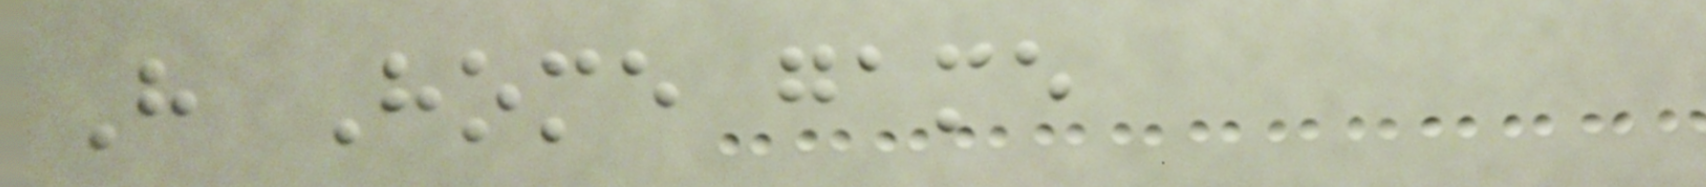H Home game
